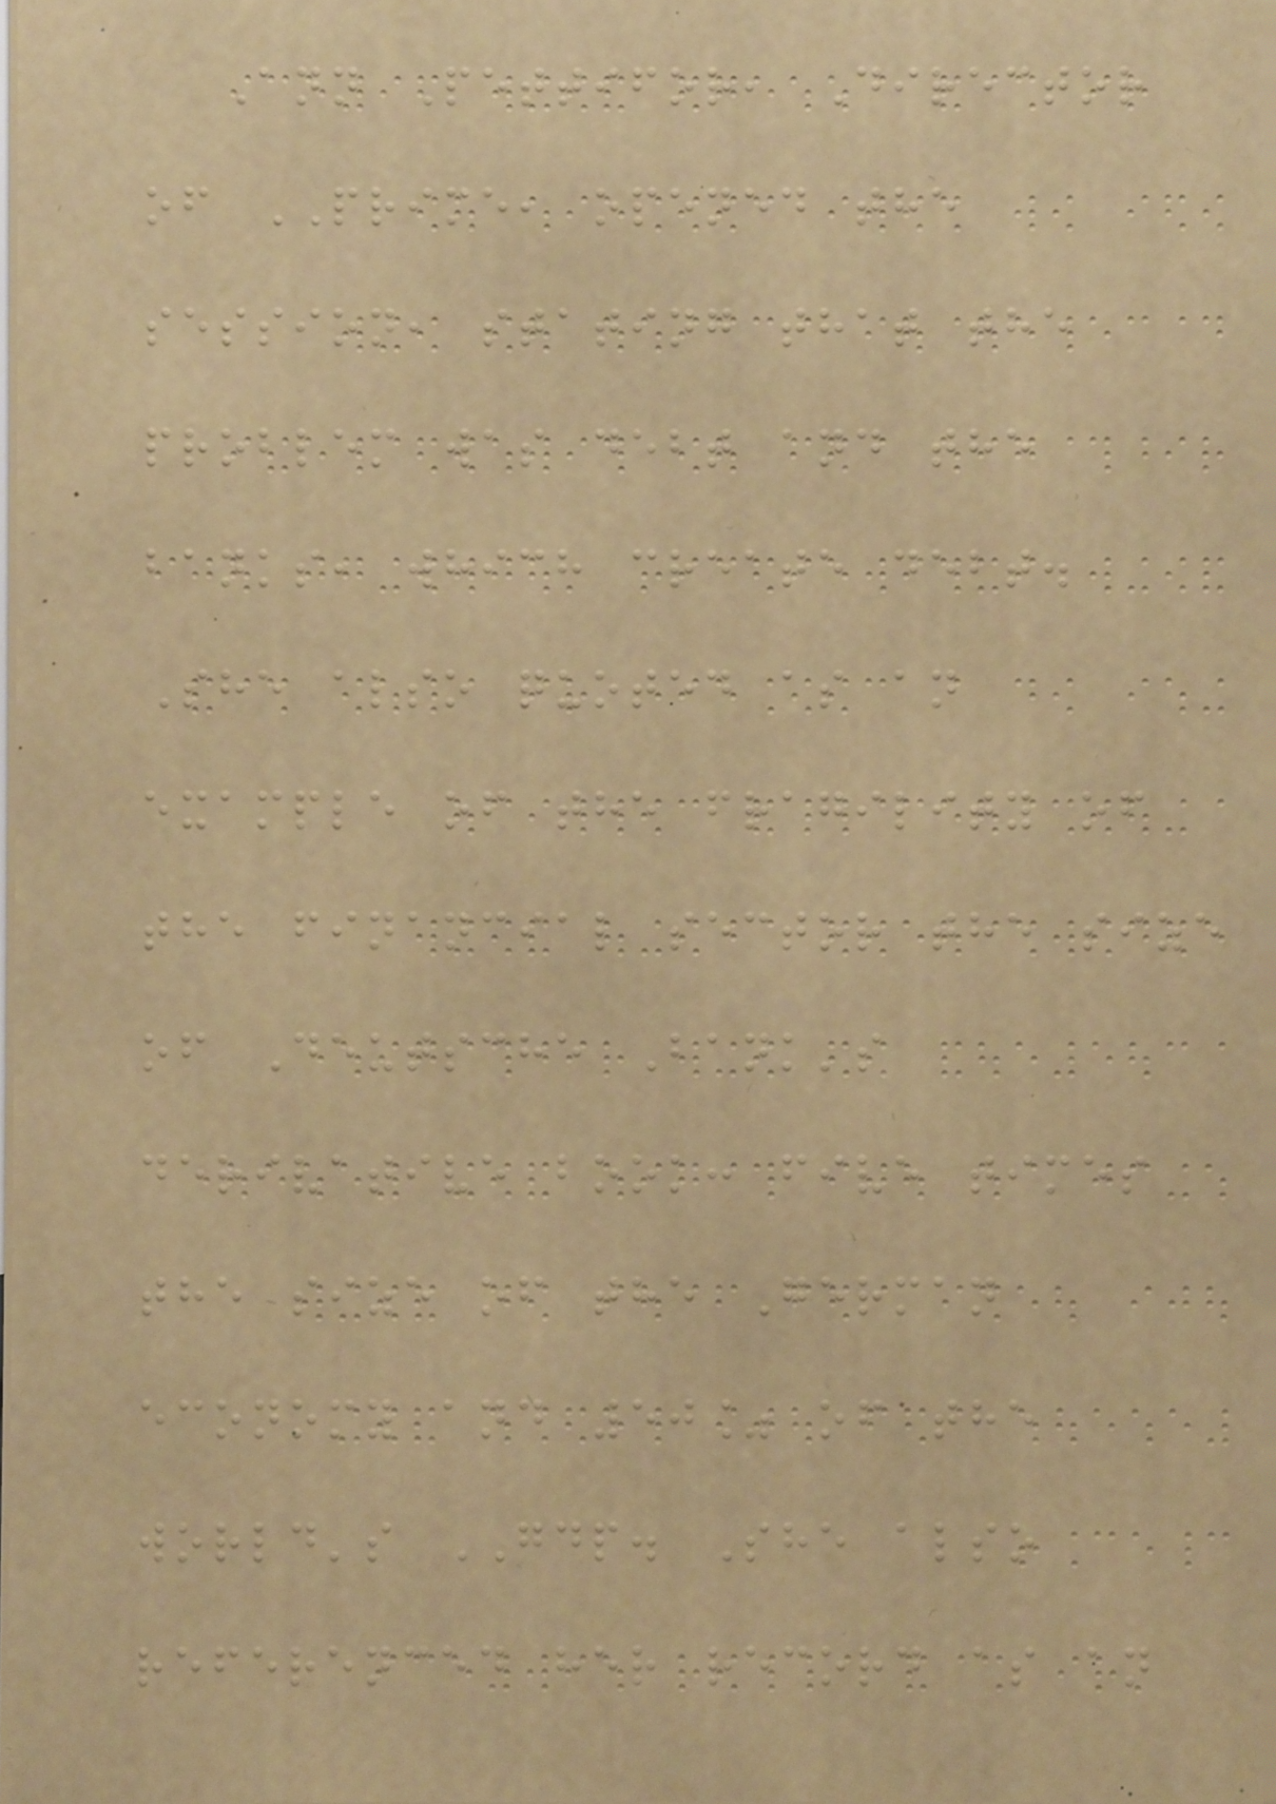Ann Pettifor, Director
of PRIME, opened the
session, stating that the
problem was debt and the
banks, which create debt.
She also quoted as an
example of the fragility of
the financial sector the size
of Deutsche Bank's
derivative book: five times
the size of the German
economy and 50% of the
world's GDP. She also
referenced her record as an
